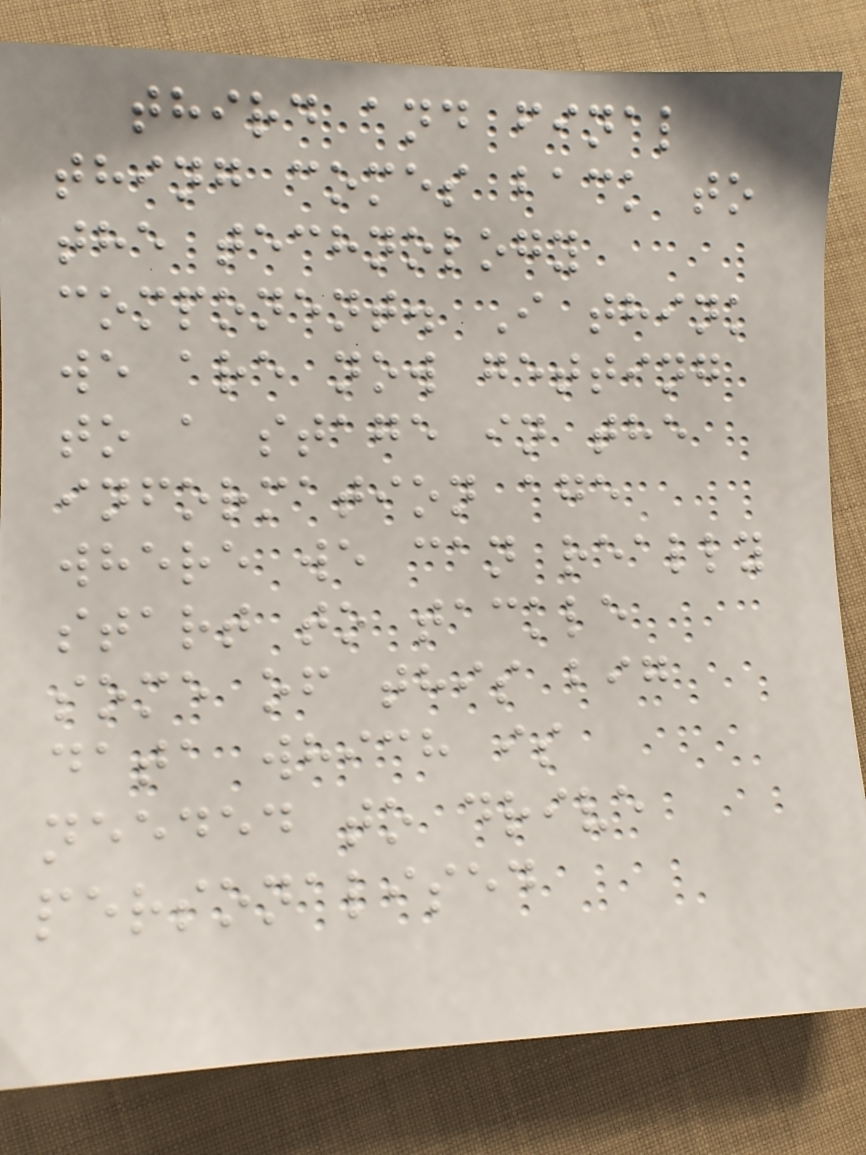third and final
thing comes back to
the technology
component. I think
we are now getting
to a stage in the
information age
where we can really
start to tackle
some of this big
data which is
needed to drive
personalised
